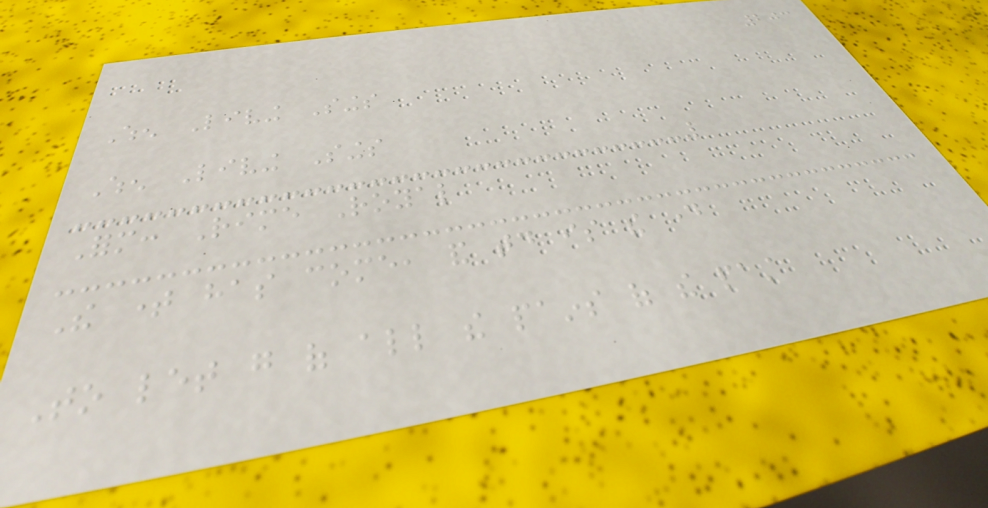203
When Living Sings
When Living Sings
Form: Rime Royal
The time has come, and today is the day
To let go of all the pains of the past
